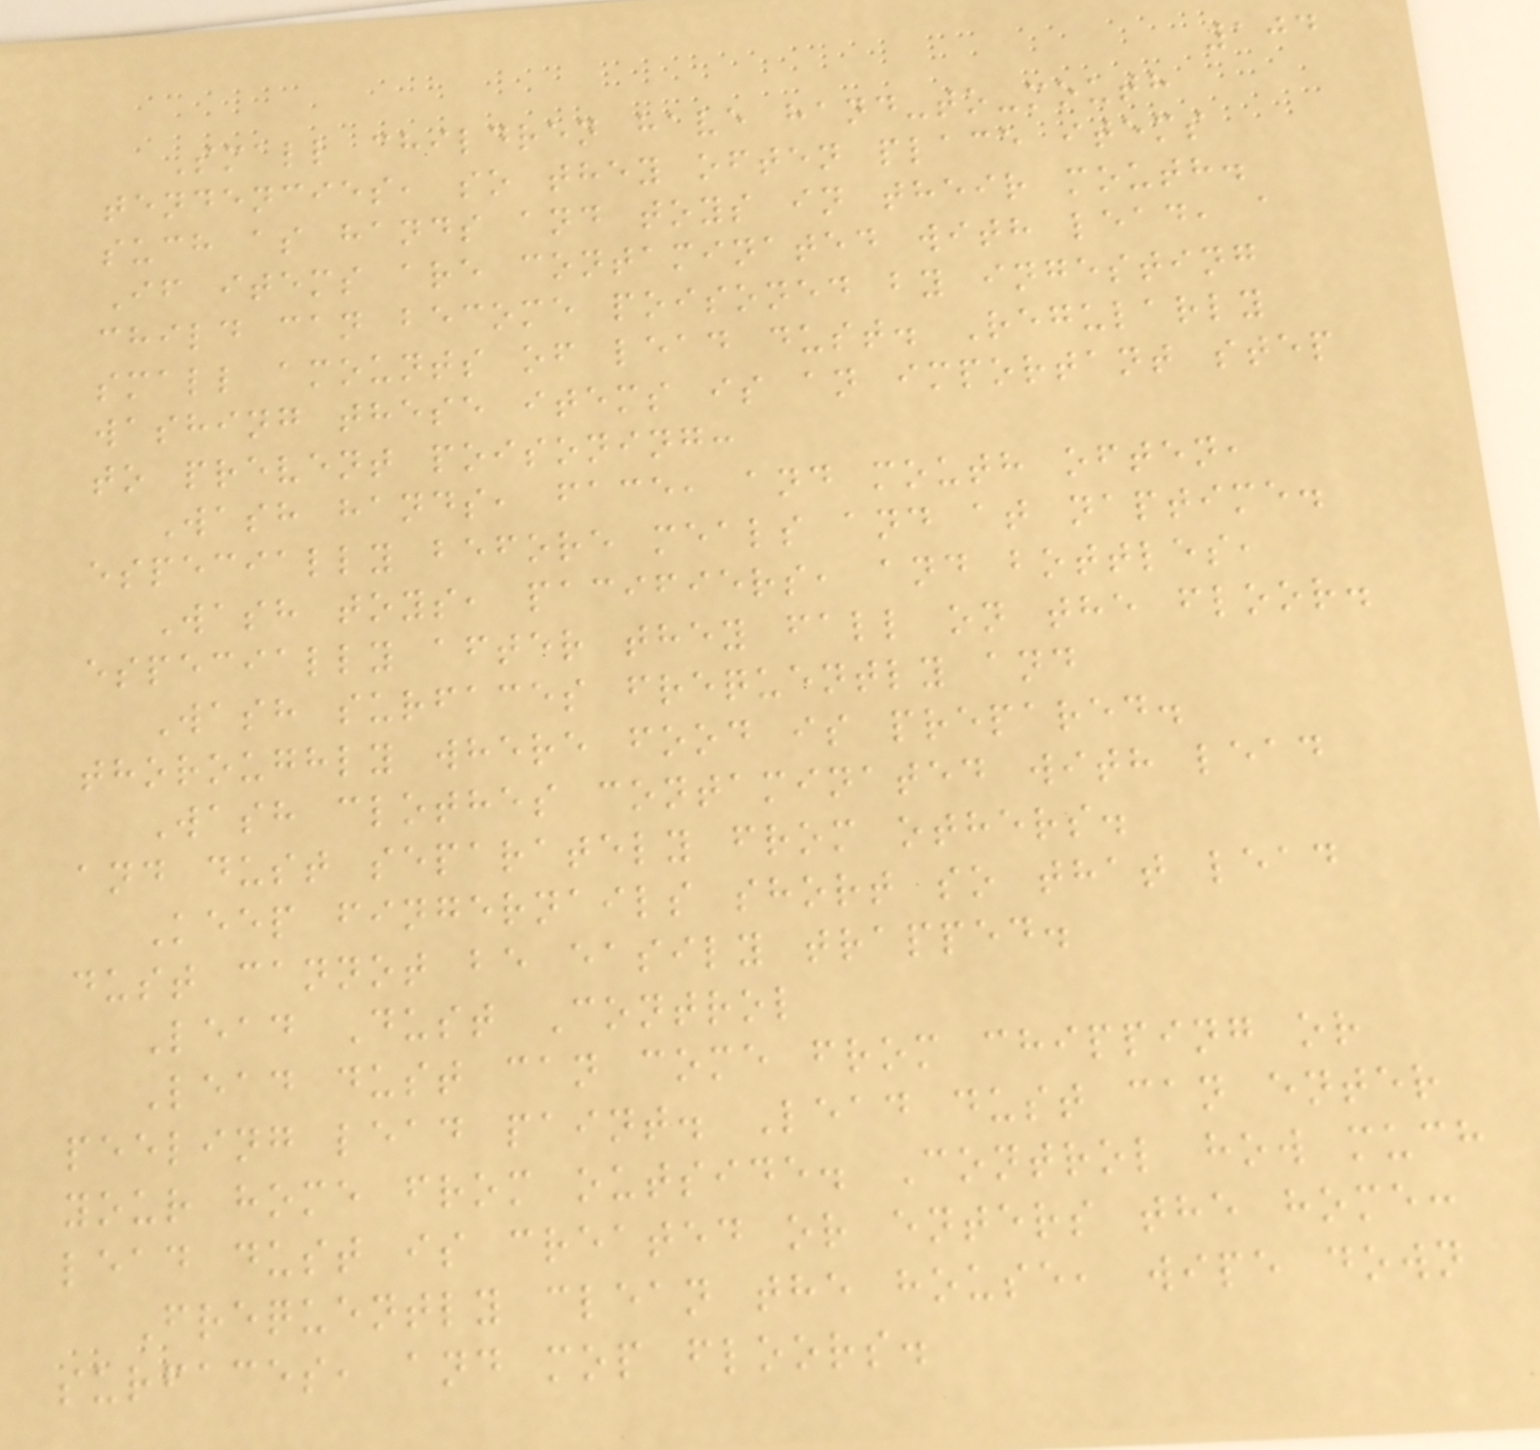104
Small children have hand-to-mouth
tendencies, so they often place items
such as hands and toys in their mouth.
If items are contaminated with lead, a
child can become poisoned by ingesting
small amounts of lead dust. Regularly
washing these items is an important step
to prevent poisoning:
Wash hands, face, and mouth often,
especially before meals and at naptime.
Wash toys, pacifiers, and bottles,
especially after they fall on the floor.
Wash surfaces frequently and
thoroughly where food is prepared.
Wash clothes contaminated with lead
and dust separately from others.
Keep fingernails short so that lead
dust cannot be easily trapped.
Lead Dust Control
Lead dust can come from chipping or
peeling lead paint. Lead dust can enter
your home from outside. Control how much
lead dust is created or enters the home:
Frequently clean the house, wipe down
surfaces, and mop floors.
